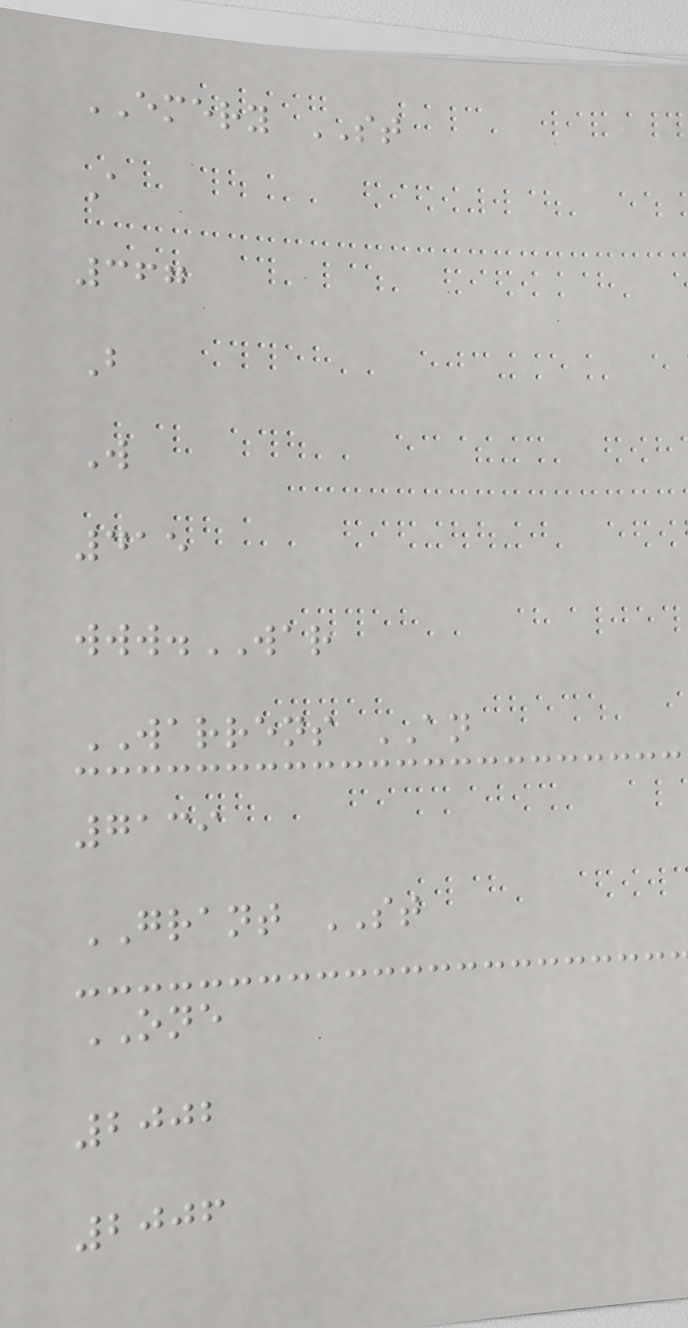EMERY ST
A
367
B
W
415
www.WAR
WARRENS AN
7139
GRANT ST
ONE
2002
2006
